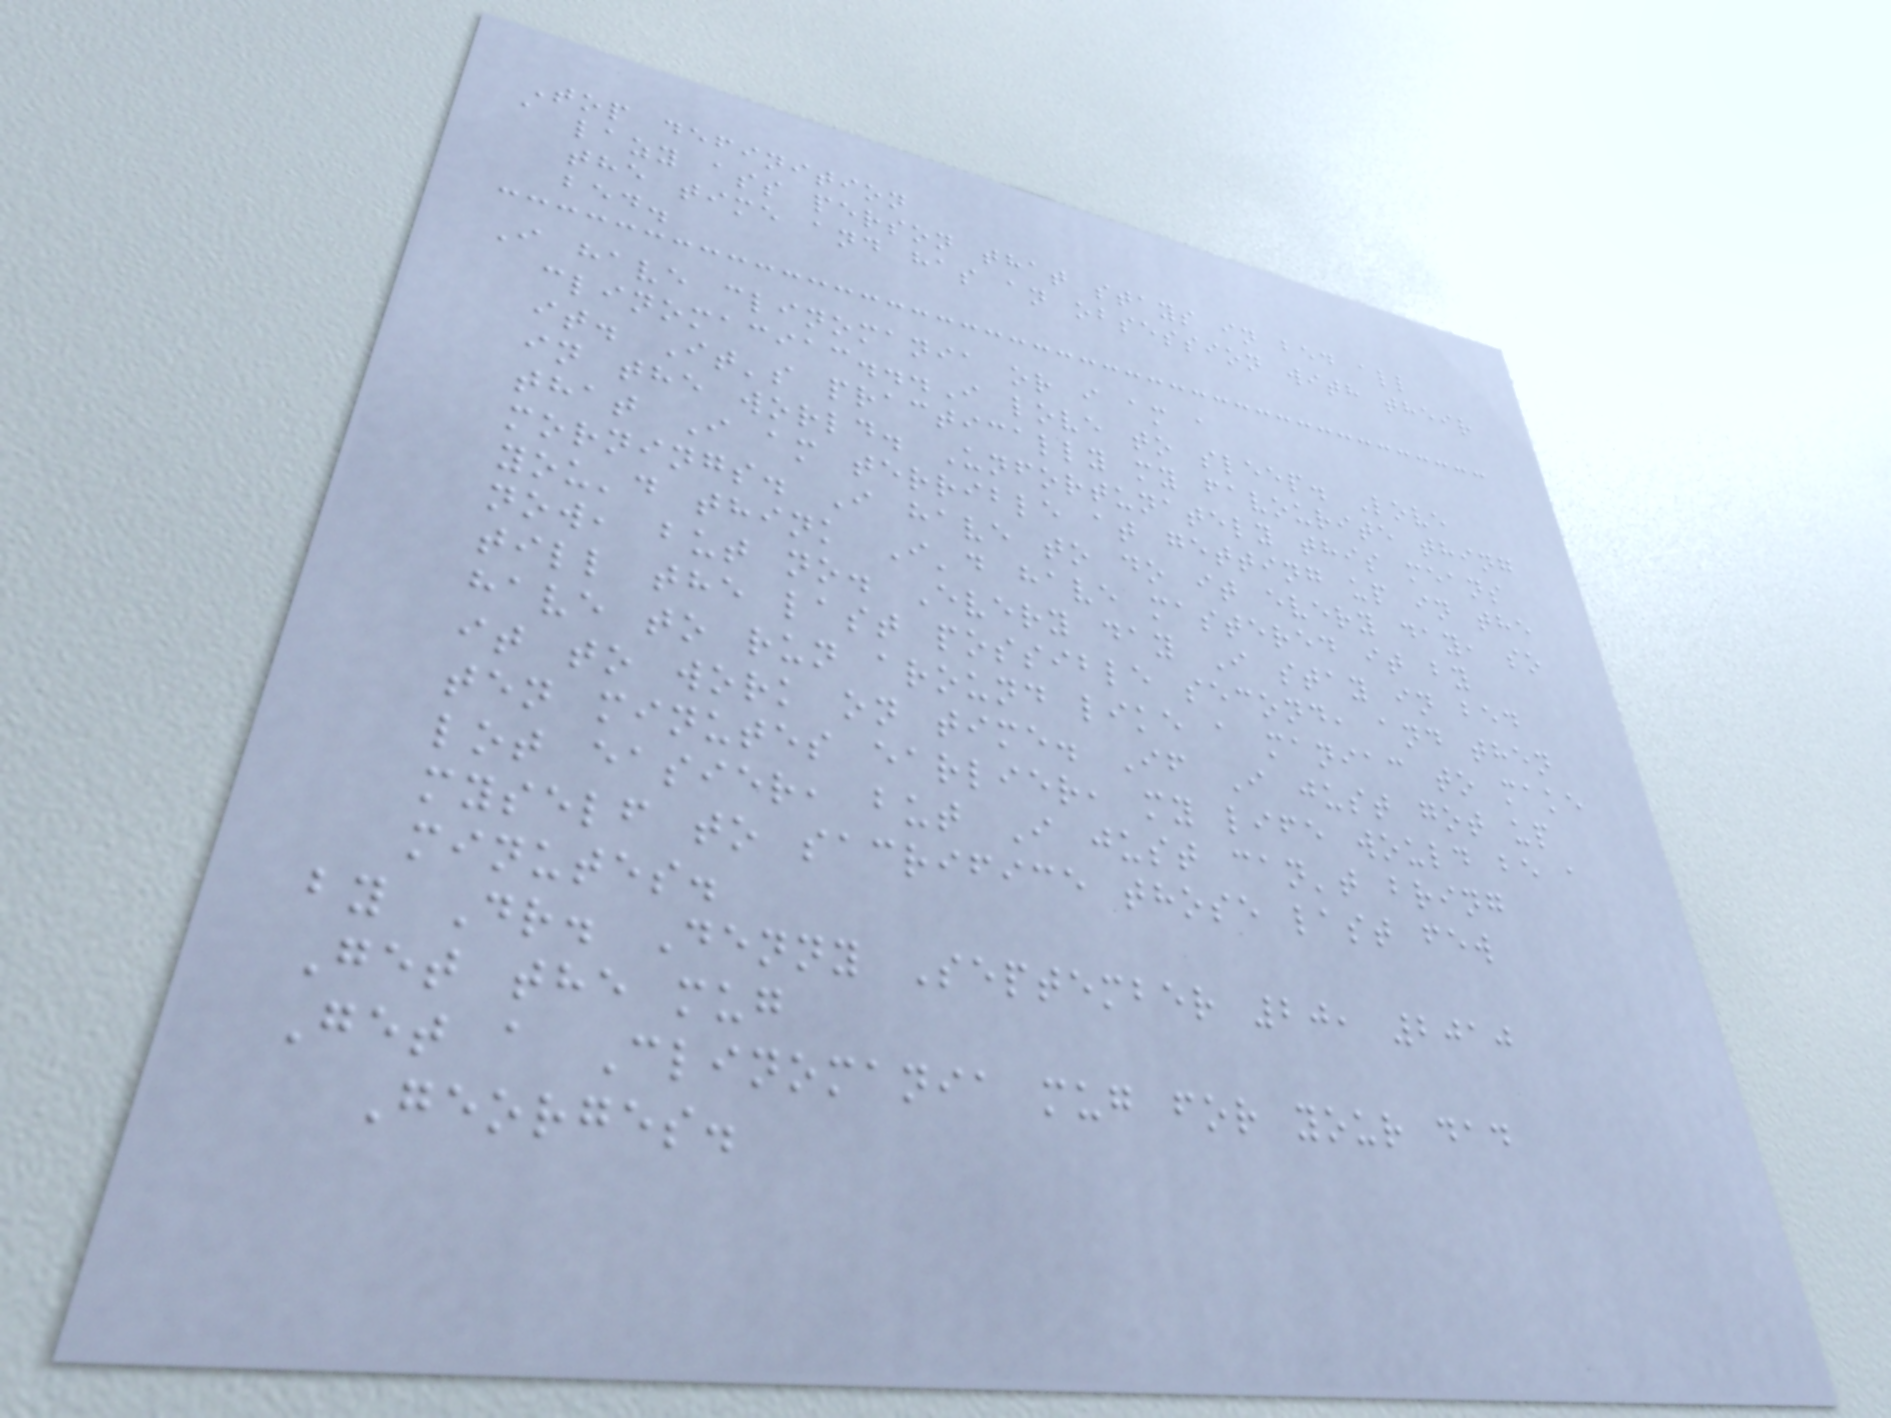Top definition
a lazy ass person that stays in bed all
the time and has an obsession with their
bed.
I have clinomania or i am a
clinomaciac...I love to sleep. Love
it. It's practically my favourite thing
in the world. Unfortunately this means
that I am terrible at getting up in the
mornings. I have to do it every day, so
you'd think I'd have mastered it by
now, but no. Every day I stay in bed
till the last possible second, and then
have to run around like a maniac to make
it to work on time. If I just got up
ten minutes earlier, my life would be a
lot easier, but I just can't bring
myself to sacrifice those last few
minutes.
by Dr. Denny September 20, 2010
Get the mug
Get a Clinomania mug for your dad
Georges.
